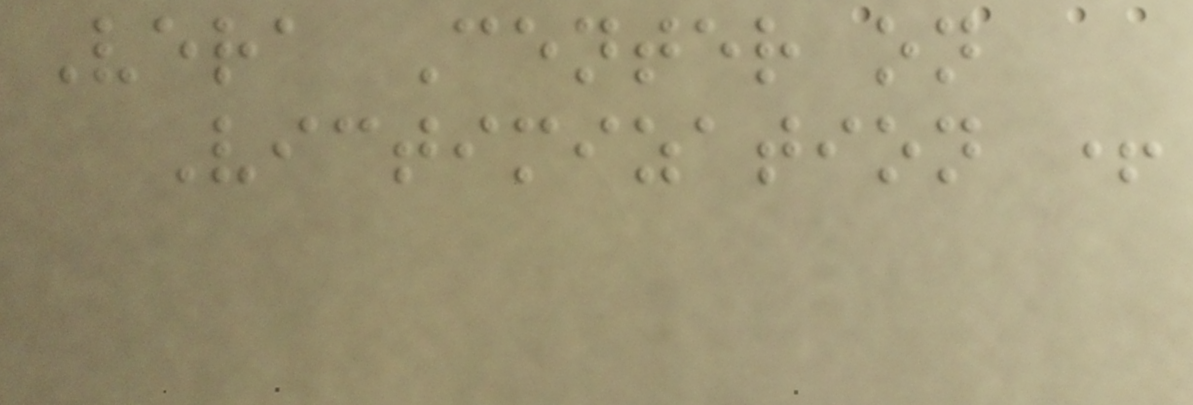Vera Center on
Victimization +
